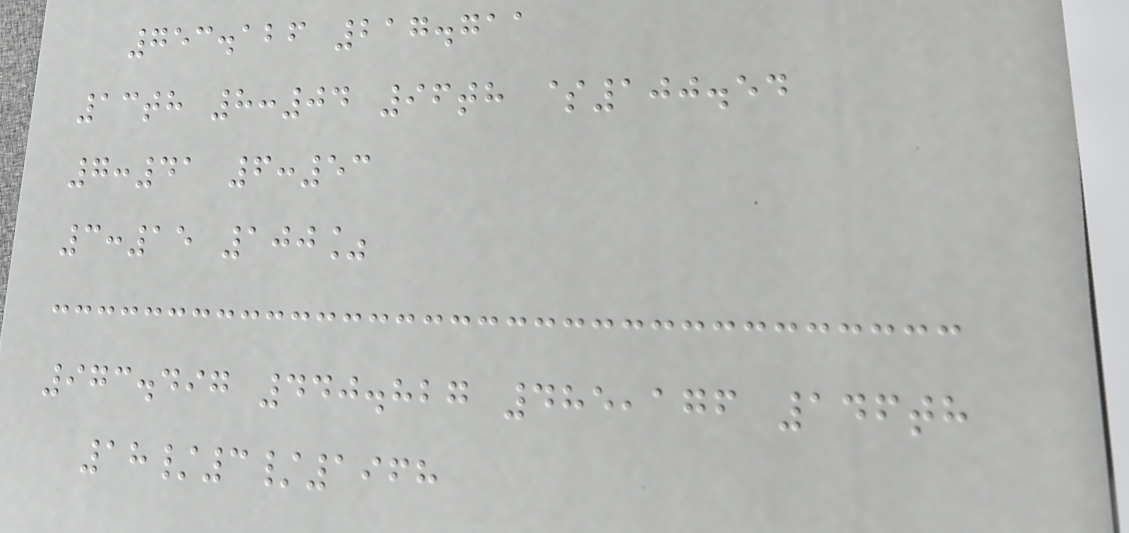753.126 217.711
13th 8:04 96th $100.54
7:41 6:53
3:15 100%
973.497 440.827 485,176 146th
18/3/1968
